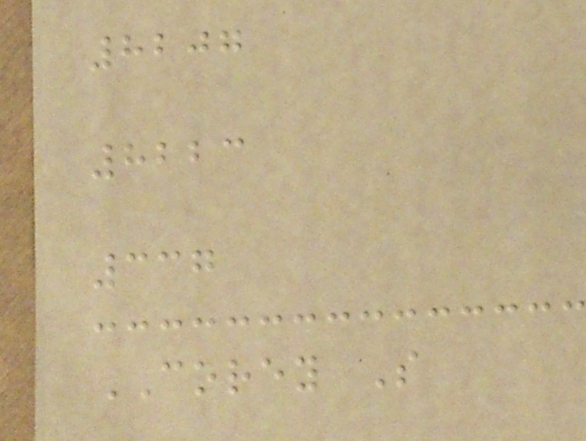8207
8223
337
COREY S
